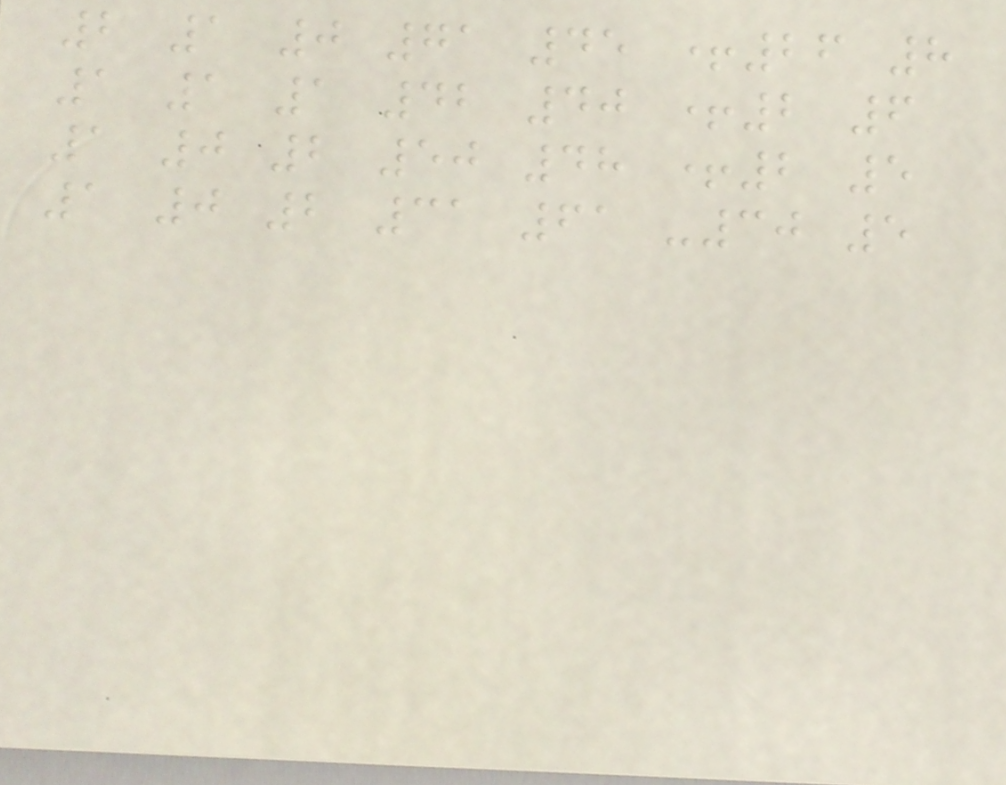2 1 0 71 45 +26 8
1 1 1 42 40 +2 6
1 0 2 50 48 +2 5
1 0 2 31 61 -30 5
